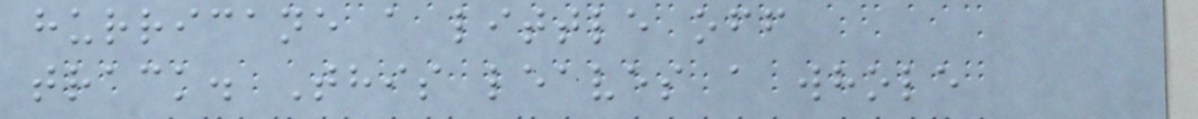hurricane a little off
track. This leaves a whole
